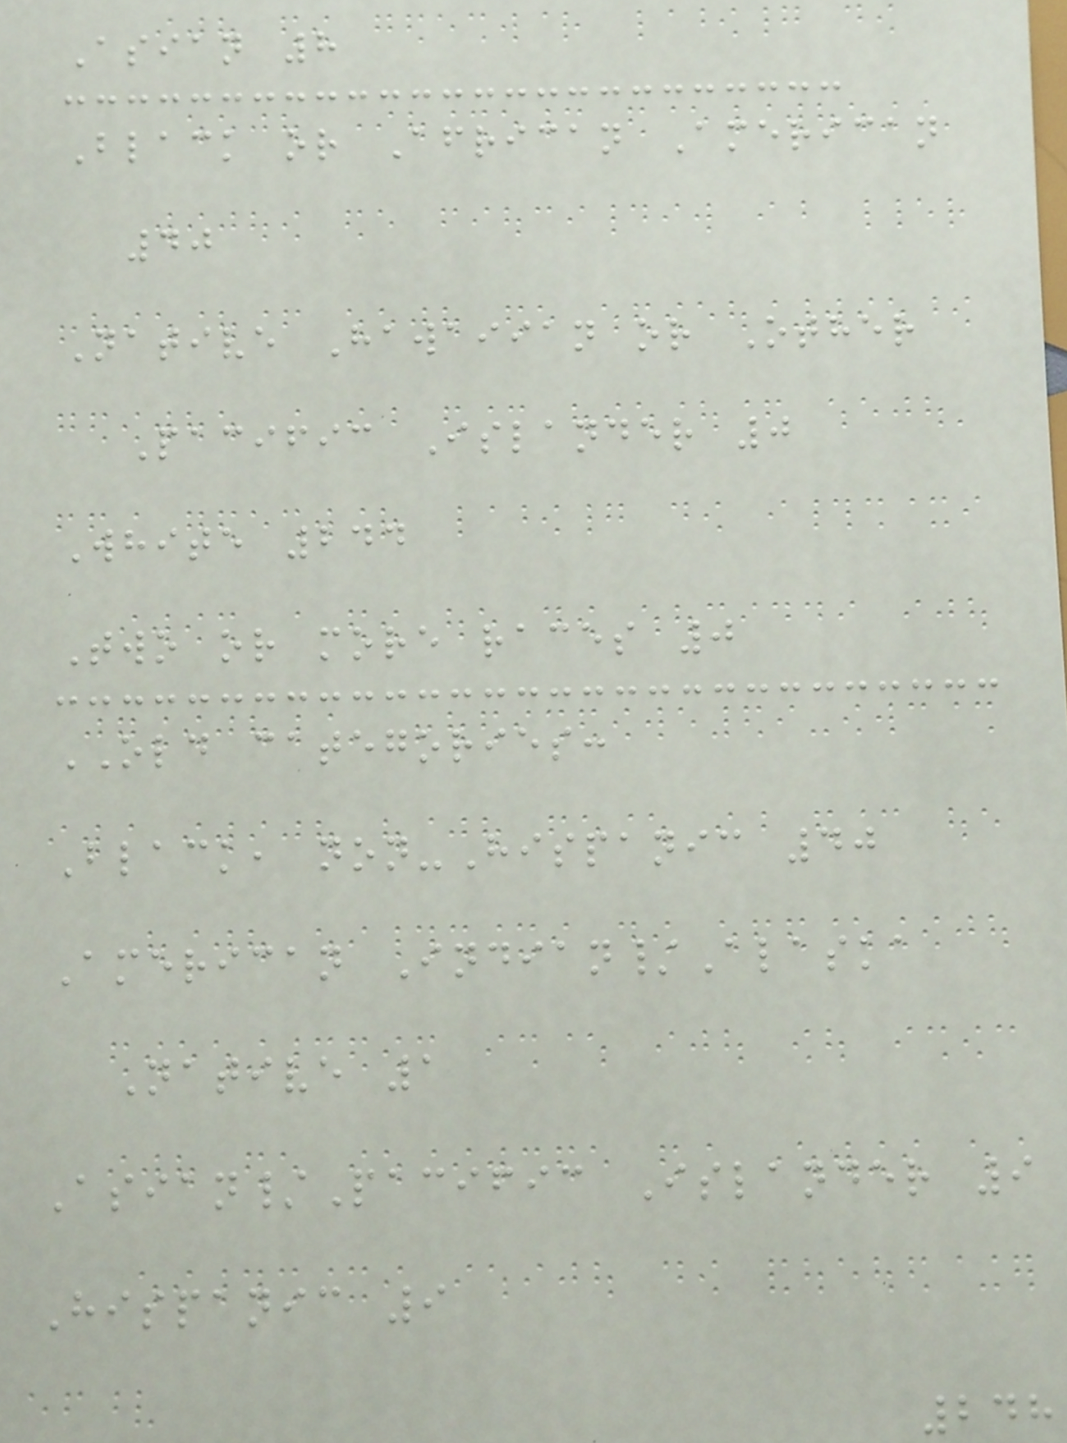Asian 8
Black or African American
40
Native Hawaiian or Other
Pacific Islander 0
White 244
Two or more races 0
OLD categories:
Black, non-Hispanic 40
American Indian/Alaska
Native 1
Asian/Pacific Islander 9
Hispanic 9
248
